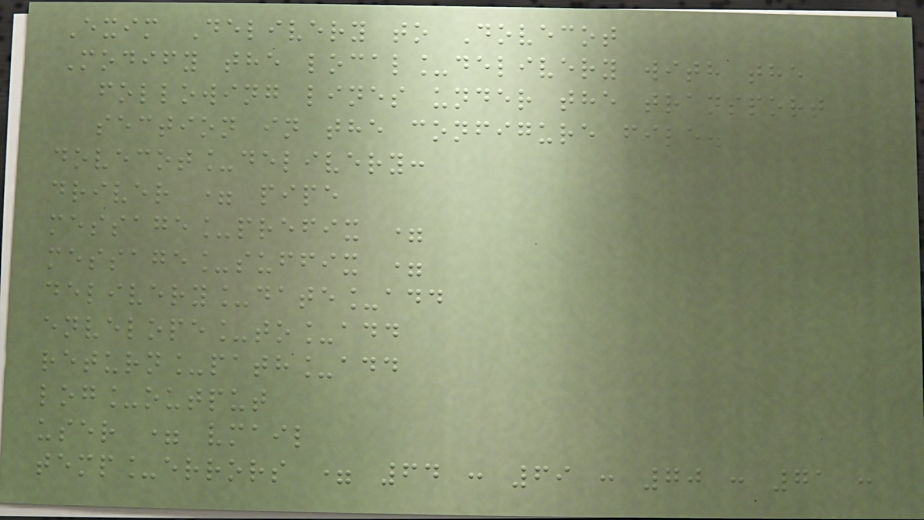Exim Delivery to Dovecot
Modify the local_delivery with the
following lines under the transport
section in the configure file.
dovecot_delivery:
driver = pipe
message_prefix =
message_suffix =
delivery_date_add
envelope_to_add
return_path_add
log_output
user = vmail
temp_errors = 64 : 69 : 70 : 71 :
